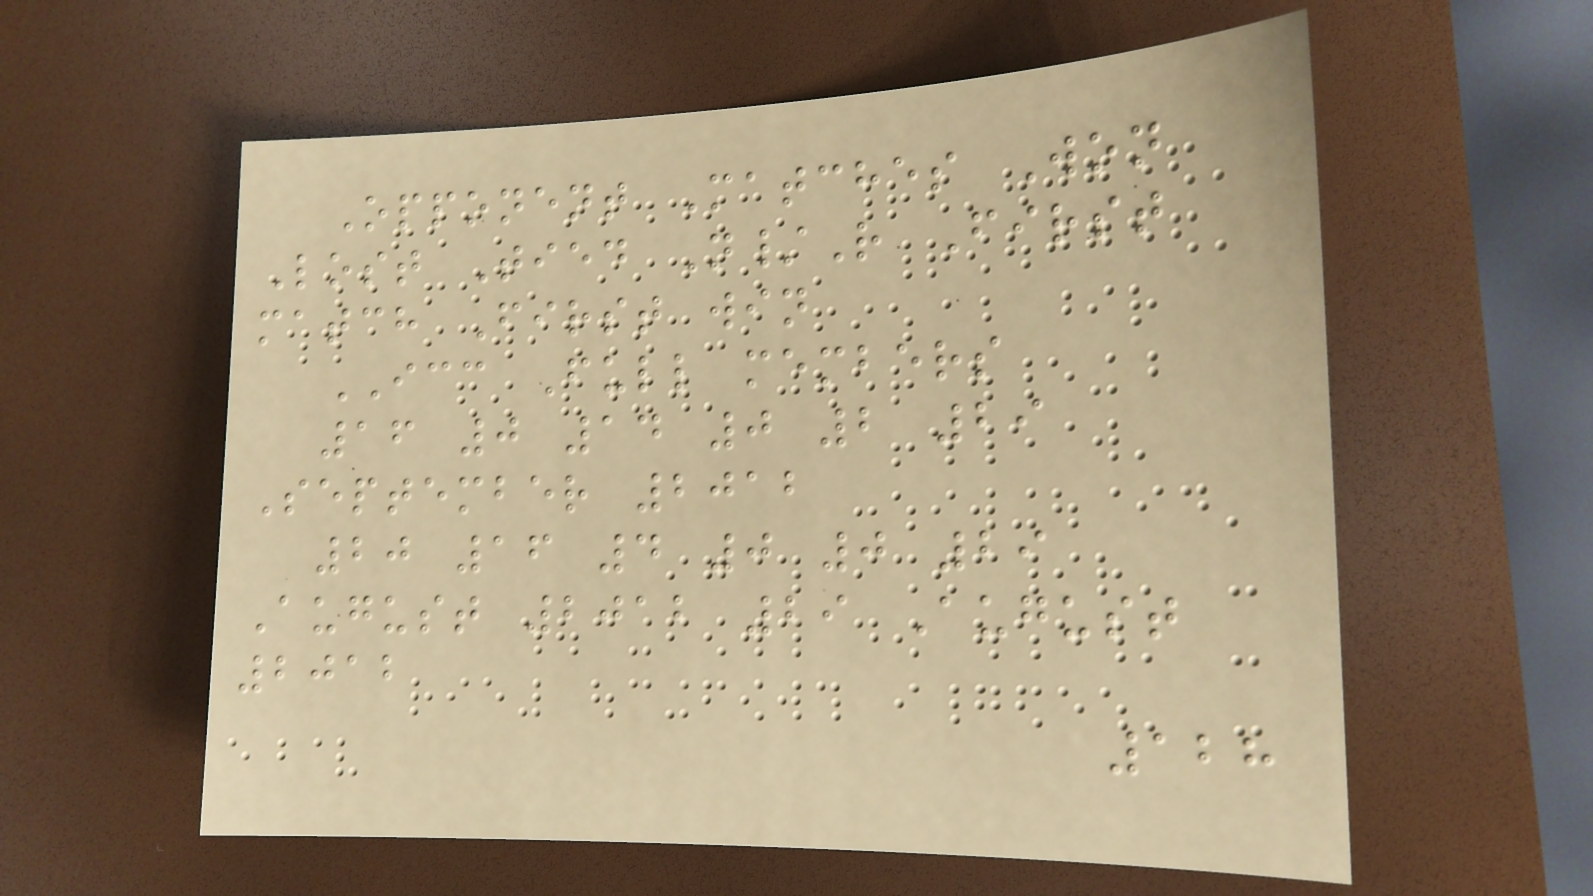Opponent Matches Won
Lost Tied N/R First
match First win
ICC Full members
16 0 14 0 2 29
September 2012
20 16 4 0 0 29
August 2012 29 August
2012
128
